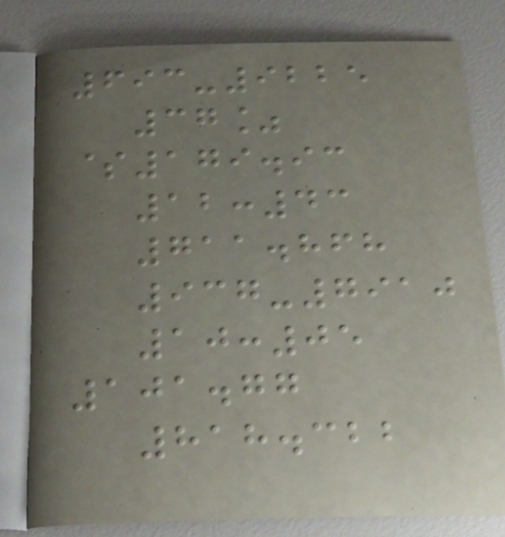693-9225
37%
$179.93
12:43
711.868
937-7910
10:05
101.77
818.322
